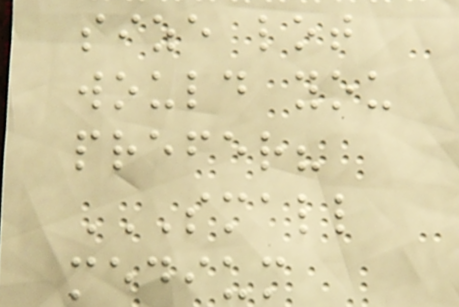size lot
would you
prefer?
SMALL
MEDIUM
